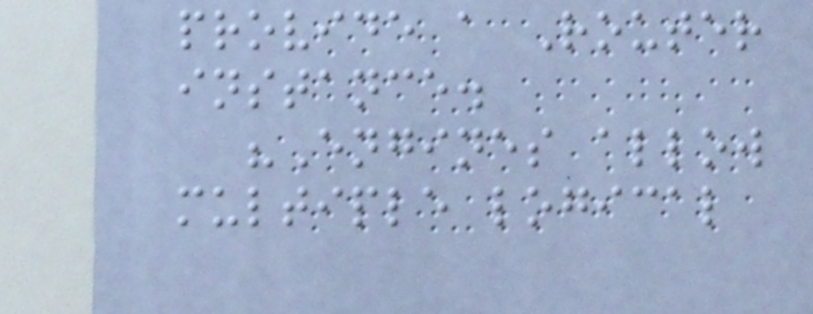provide a Router
instance.
"Engines allow
multiple logical
